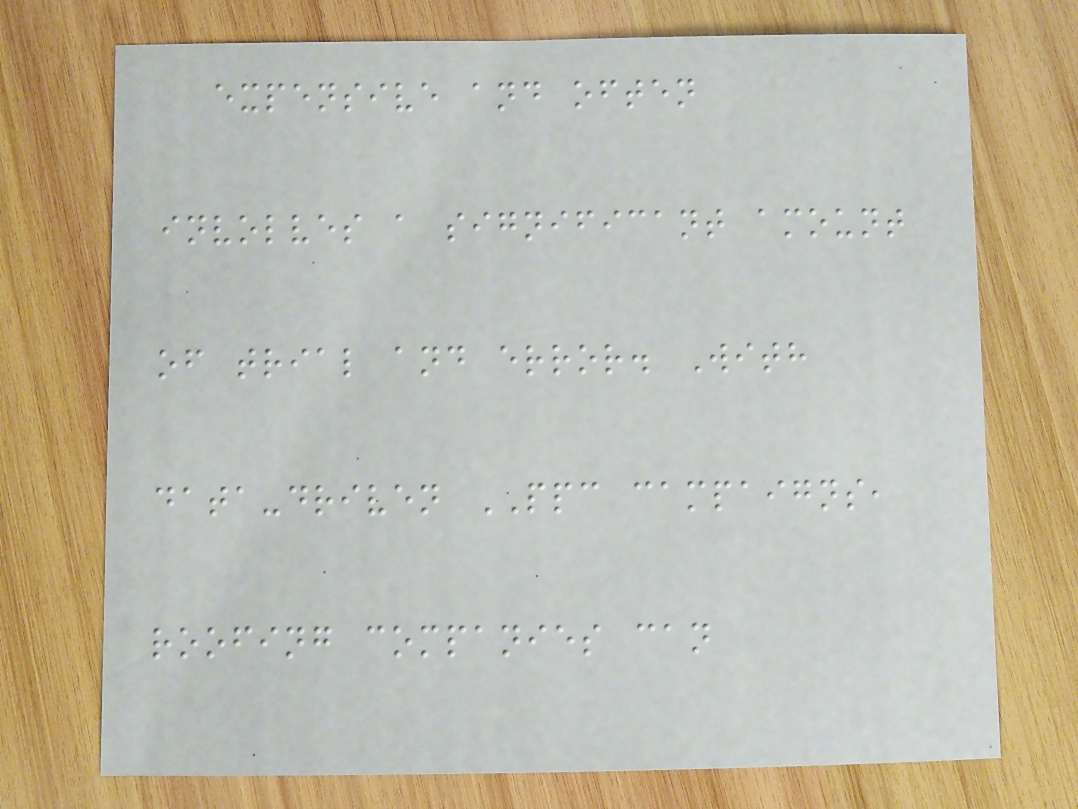expensive and often
involves a significant amount
of trial and error. With
data-driven PPC campaigns,
roofing companies can
